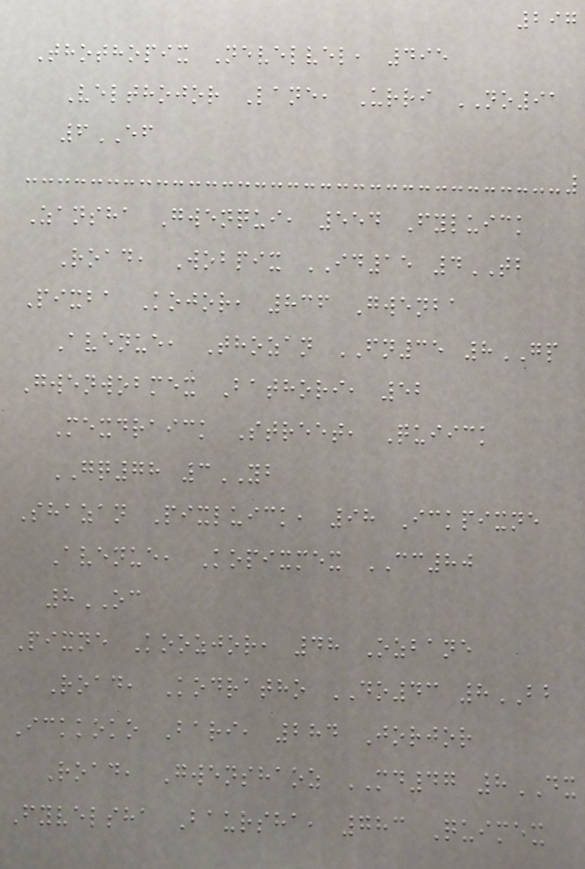297
Thothopix Nevelvel, 495
Velthojor Lane, Urri NO91
6EF
Zansha Gwenqui, 554 Fyluick
Road, Wobpix ID15 4TB
Pixba Kojor, 836 Gwenba
Avenue, Thozan FN35 8GP
Gwenwobmex Bathori, 52
Mexdraick Street, Quiick
GQ78 3YB
Shazan Pixluick, 98 Ickpixne
Avenue, Kopixmex CC80
8OC
Pixne Koozjor, 48 Ozbane
Road, Kodratho DO43 8BB
Ickkoko Bari, 284 Jorjor
Road, Gwenshaoz MD47 8DX
Fyvelsha Baursha, 783 Quimex
